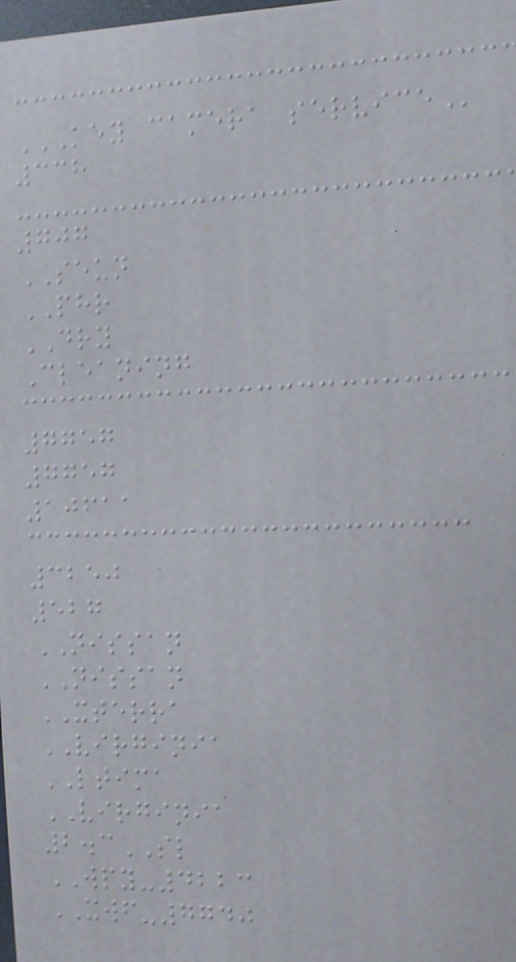KEY CAMERA SERVICE
338
707
SEUN
PHR
DRY
Cleaning
7757
7757
10611
3250
527
NISSAN
NISSAN
XTERRA
VIRGINIA
LTIMA
VIRGINIA
2.3SL
WPY-4223
XWF-7740
